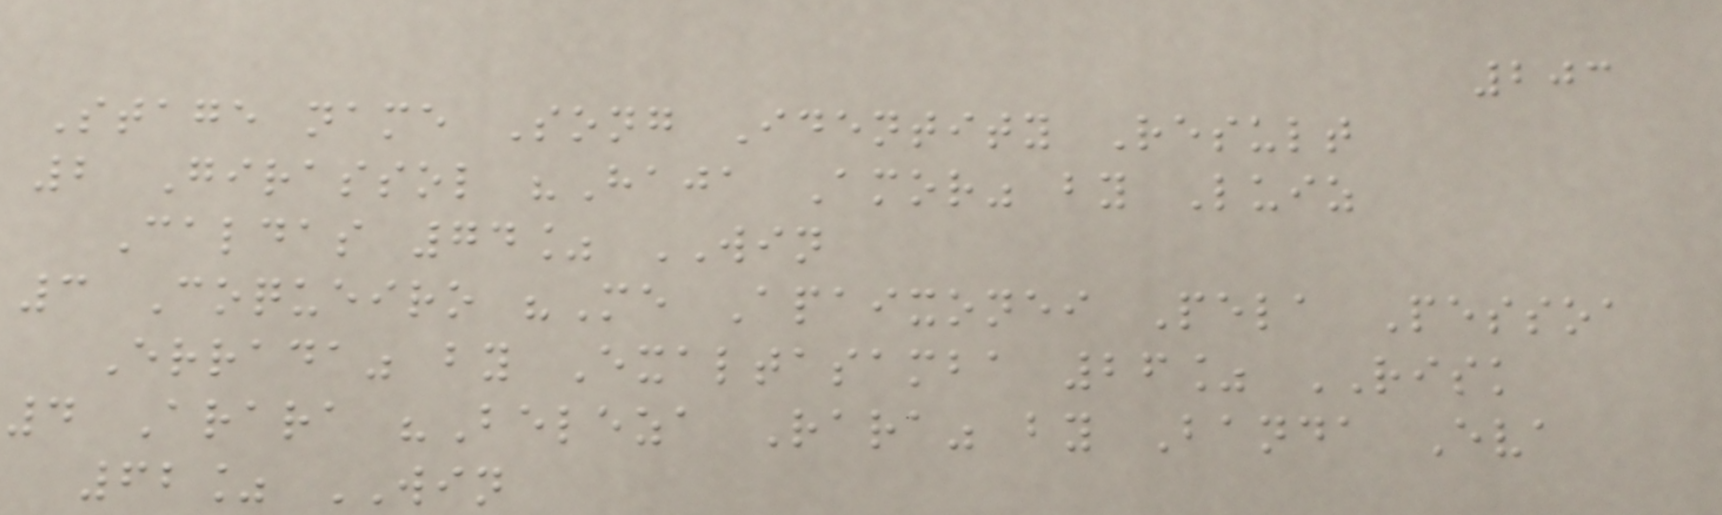203
Stage name Song Identity Result
2 Girassol "Haja Amor" by Luiz
Caldas 74% WIN
3 Coqueiro "Me Apaixonei Pela Pessoa
Errada" by Exaltasamba 26% RISK
4 Arara "Beleza Rara" by Banda Eva
62% WIN
